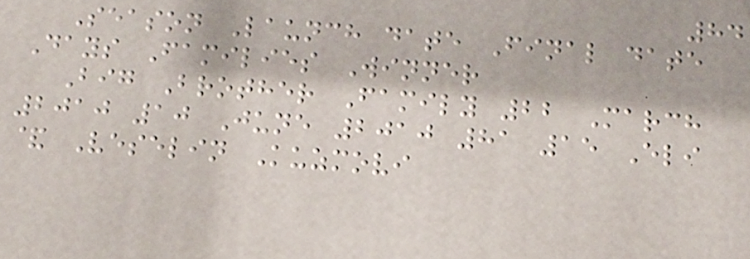84
Season Launch date Final date
Days Families Winner
Big Brother Family 22 March
2010 10 June 2010 81 15 Eli
& Veselin Kuzmovi
